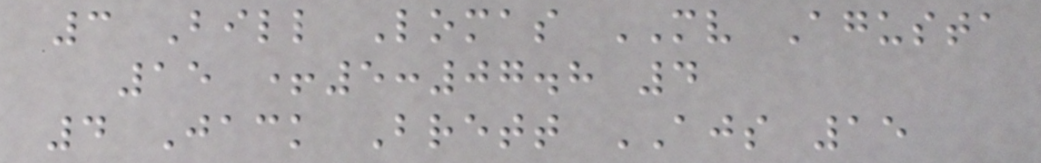3 Bill Lomas MV Agusta
15 +5:07.8 4
4 Jack Brett AJS 15
